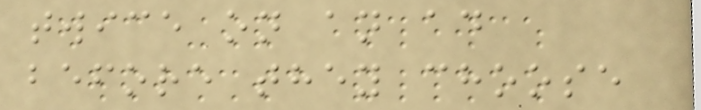twice on an ad
before they choose
